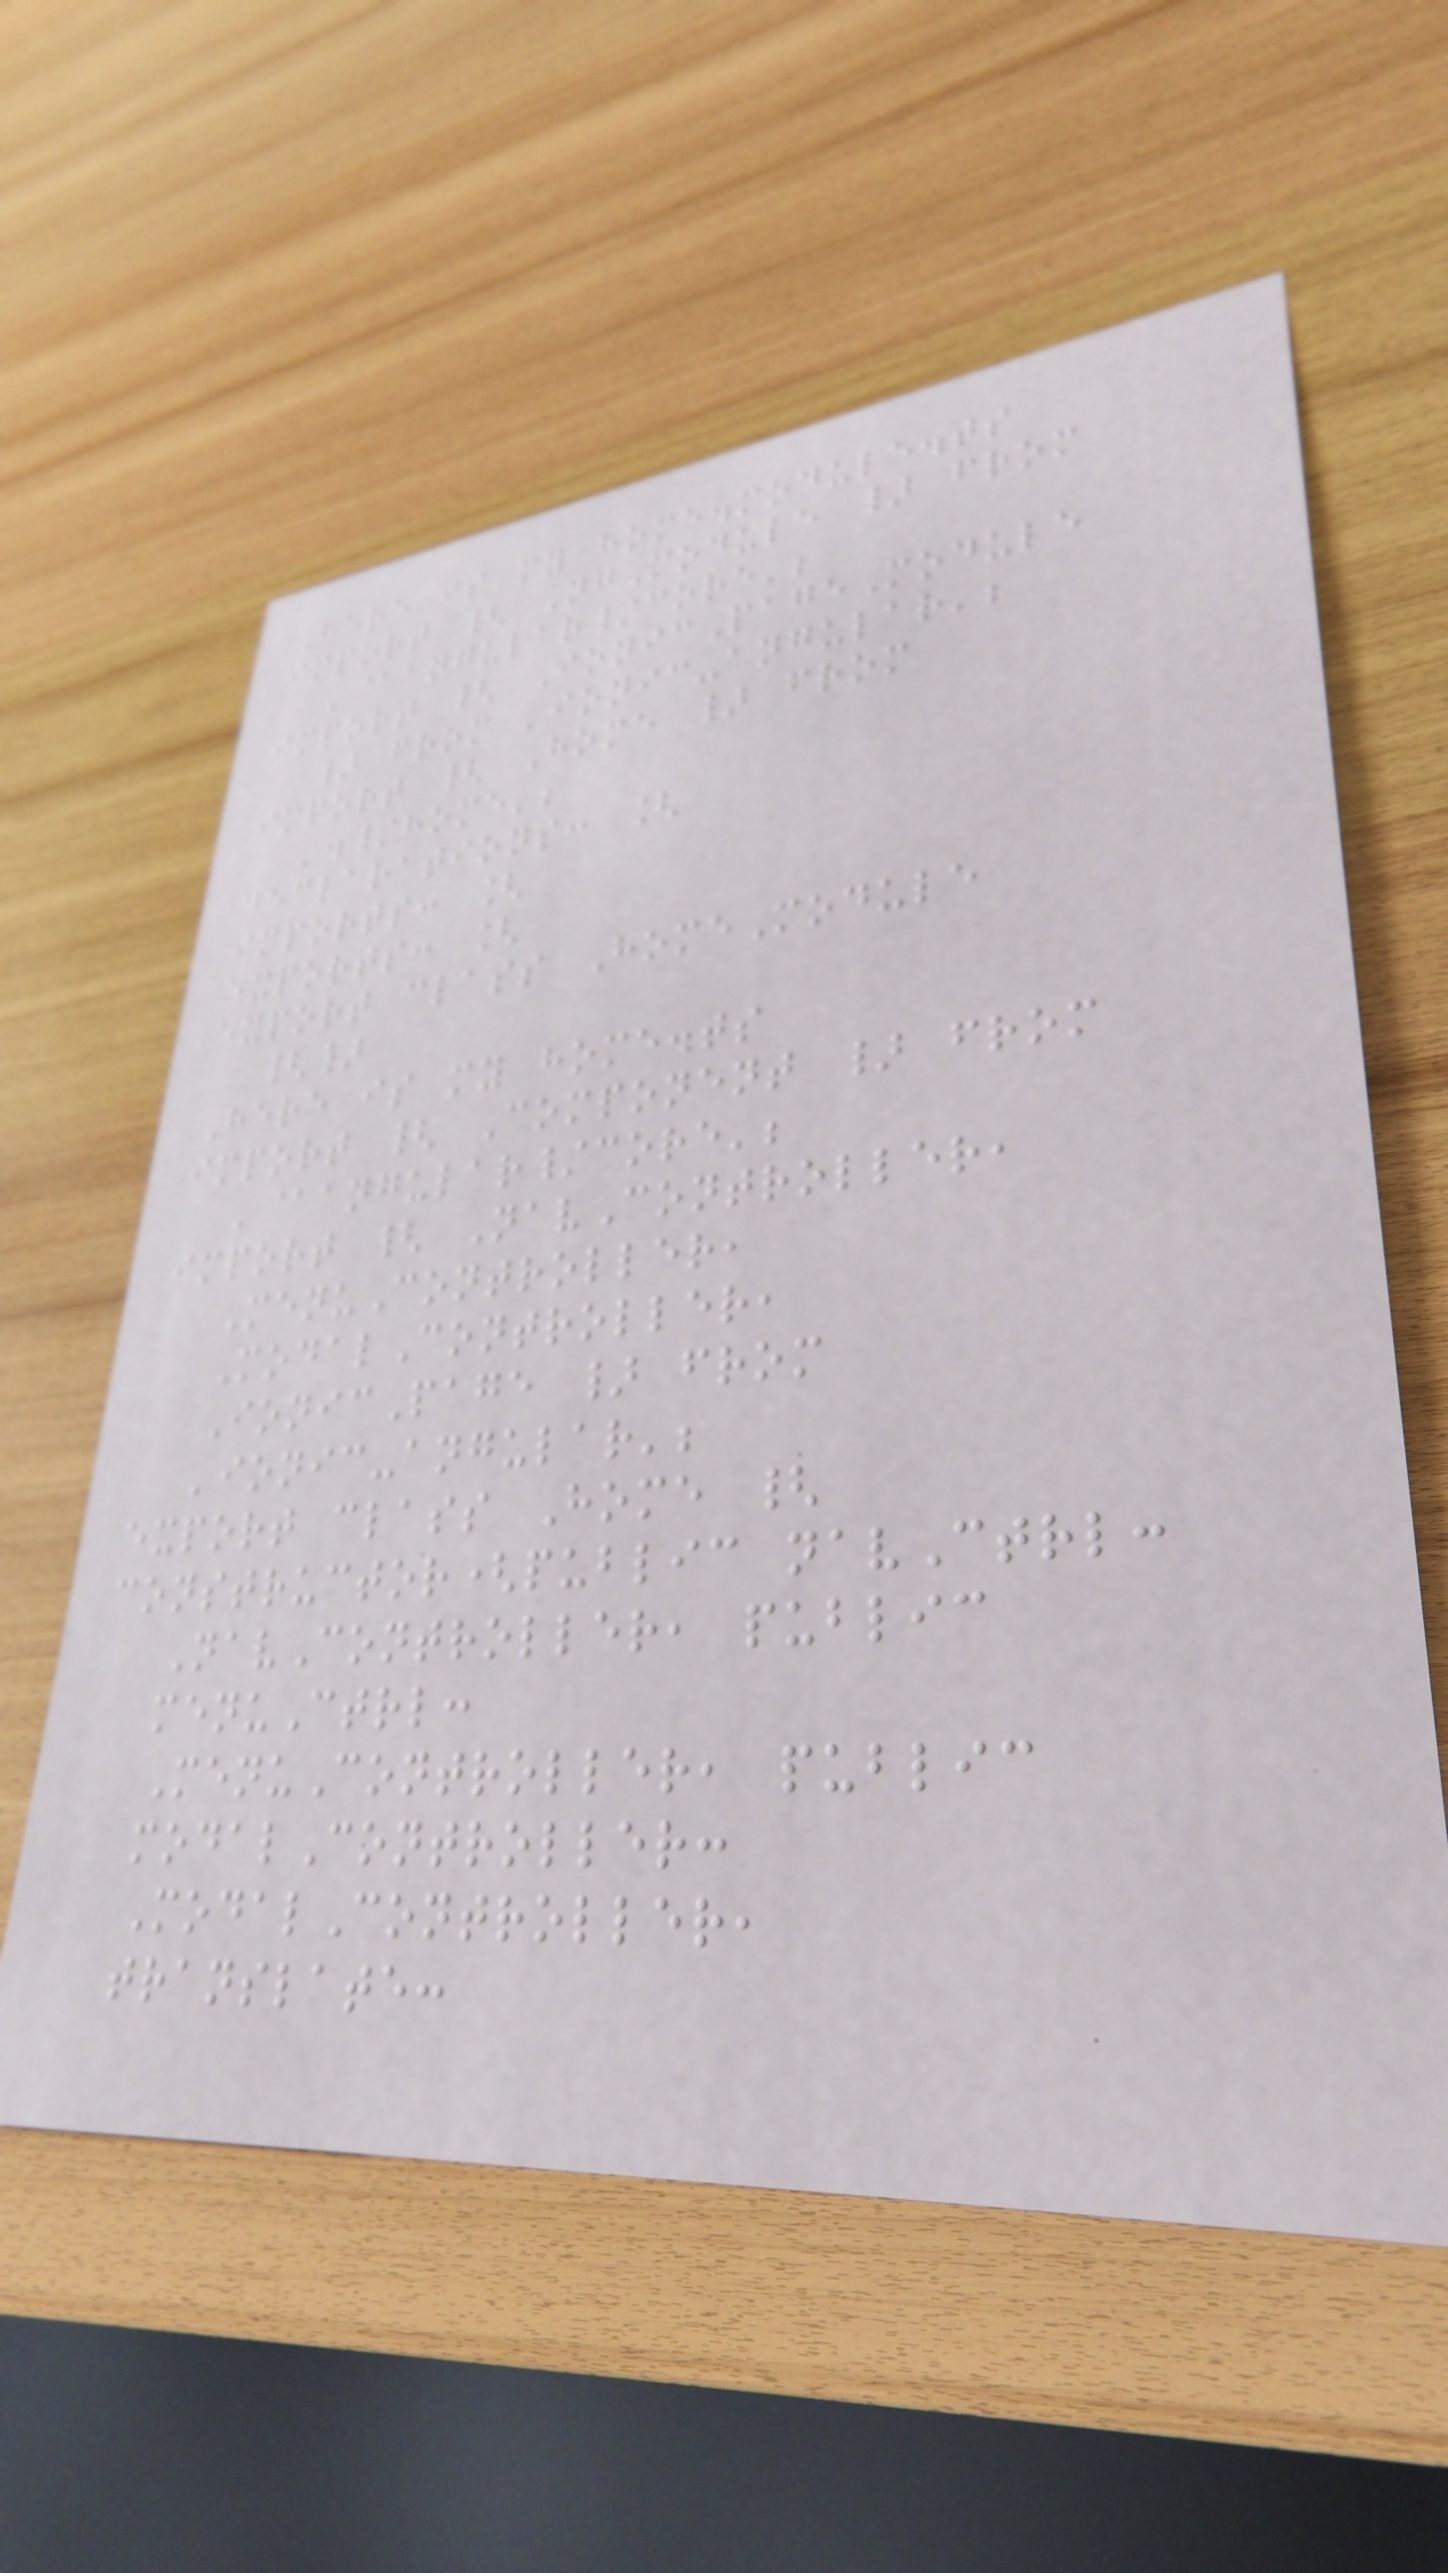Here is my home.module.ts
import { NgModule } from
'@angular/core';
import { IonicPageModule
} from 'ionic-angular';
import { Home } from
'./home';
declarations: [
imports: [
exports: [
export class HomeModule
{}
Here is my home.ts
import { Component } from
'@angular/core';
import { NavController,
MenuController,
ModalController,
IonicPage } from
'ionic-angular';
export class Home {
constructor(public navCtrl:
NavController, public
menuCtrl:
MenuController, public
modalController:
ModalController,
translate:
